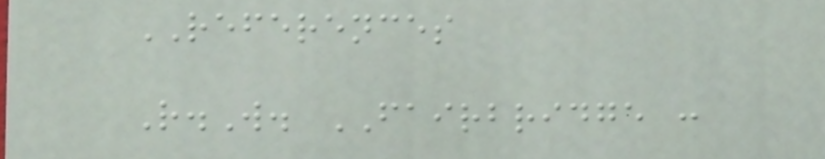REFERENCES
R.W. FAIRBRIDGE :
